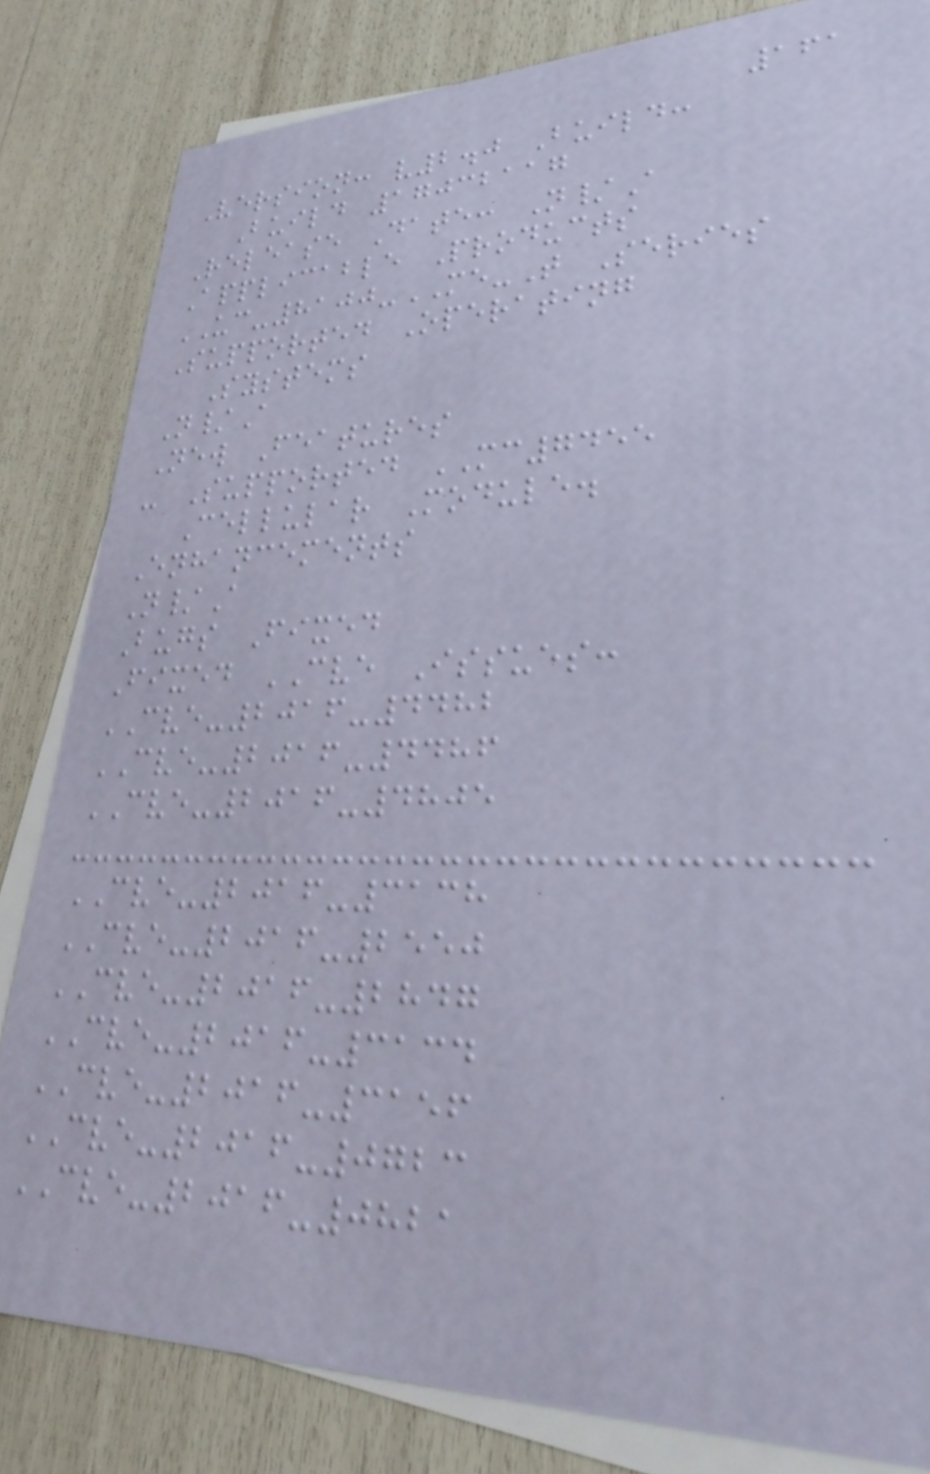161
Version: v2.0 Build:
Build 17032117
Release Date: N/A
Applicable Products
UC-8100-ME-T Series
Supported Operating
Systems
N/A
New Features
- Supported MC7455
Cellular Module.
Enhancements
N/A
Bugs Fixed
Fixed CVE Issues:
CVE-2016-4482
CVE-2016-4486
CVE-2016-4805
CVE-2016-3138
CVE-2016-2550
CVE-2016-2847
CVE-2016-3134
CVE-2016-3156
CVE-2016-0723
CVE-2016-0821
